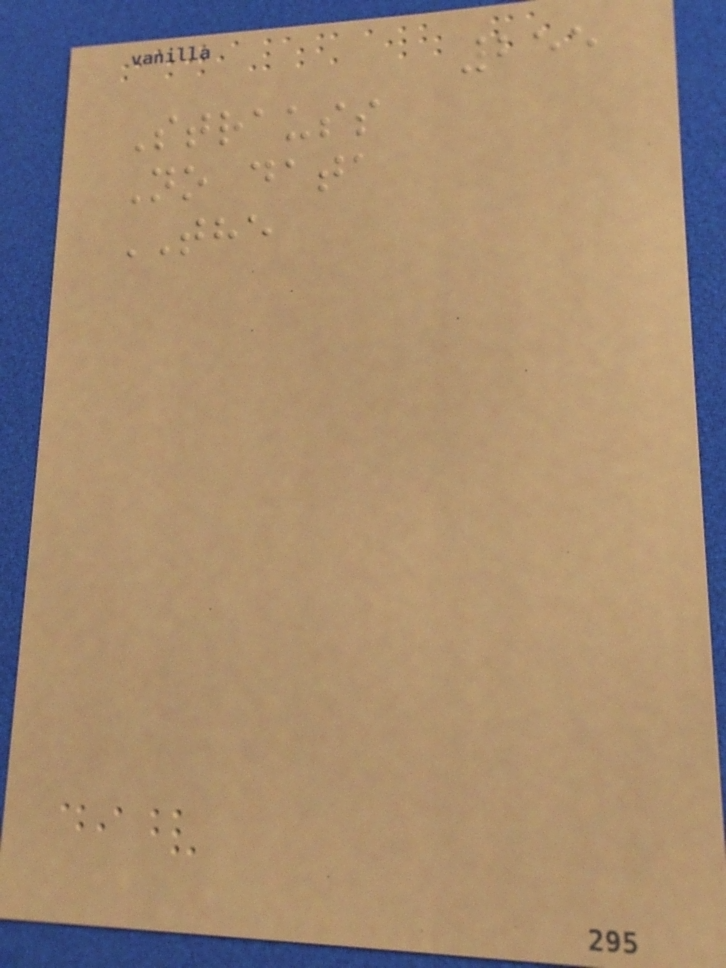255
Strauss
No data
THE
